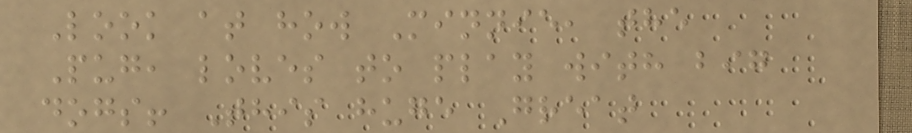Look at how Minnie, the
Pug, loves to play with big
dogs! This huge Great
